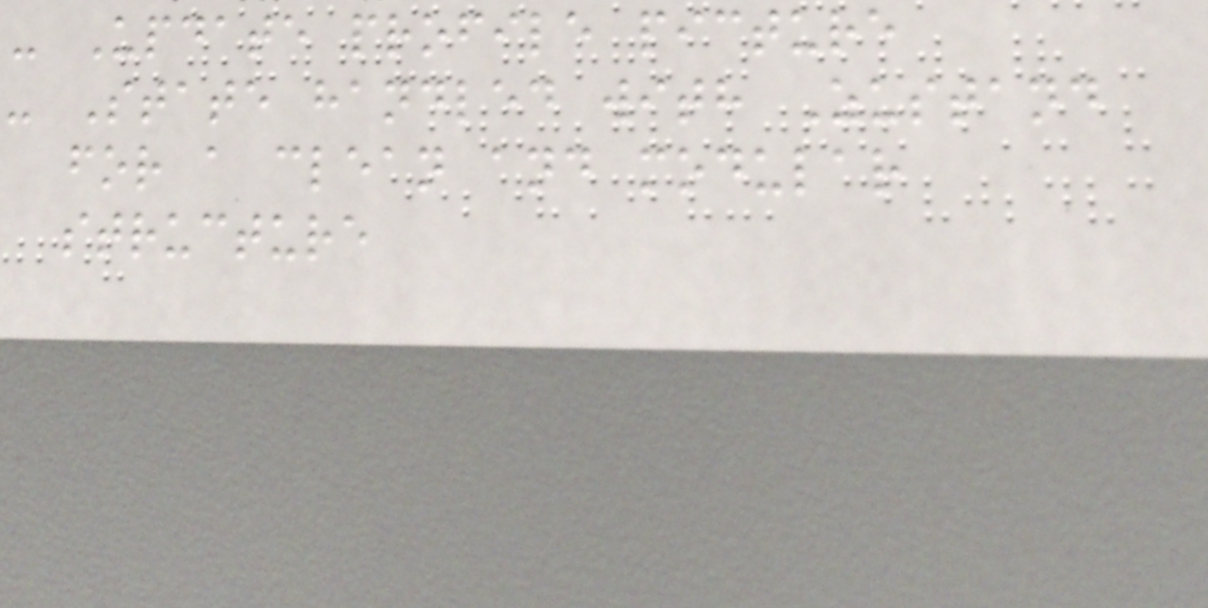- Update profile picture
- State handled with Zustand
for a clean and modular
structure
